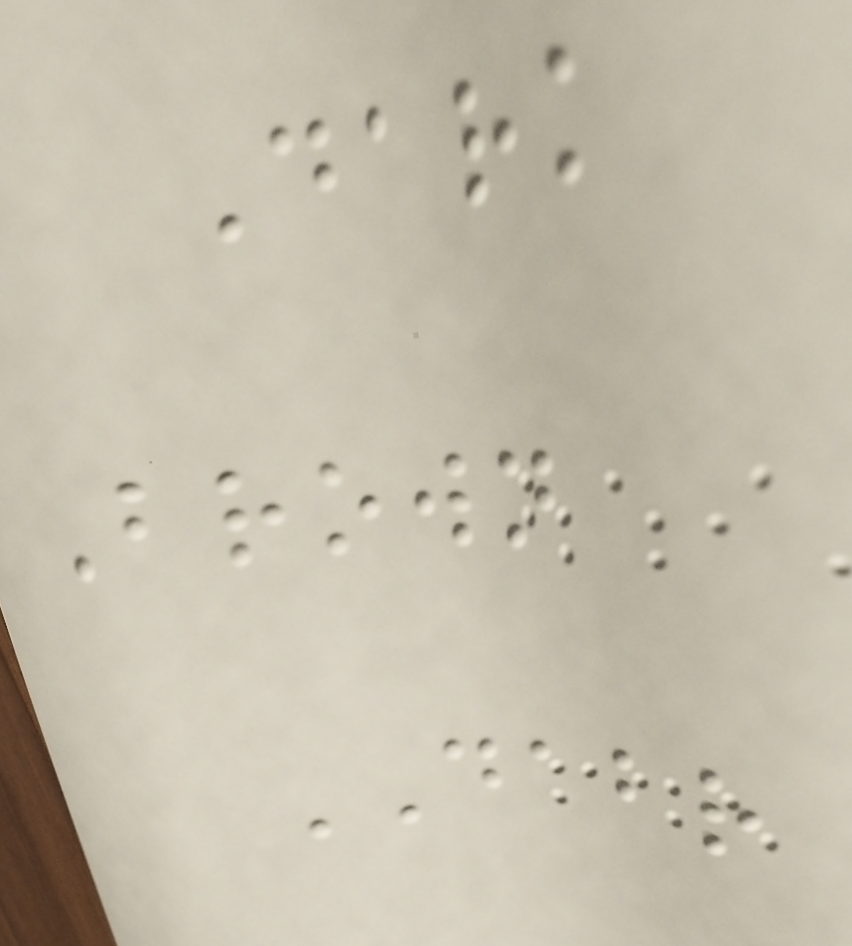Dark
Brown
DABR
